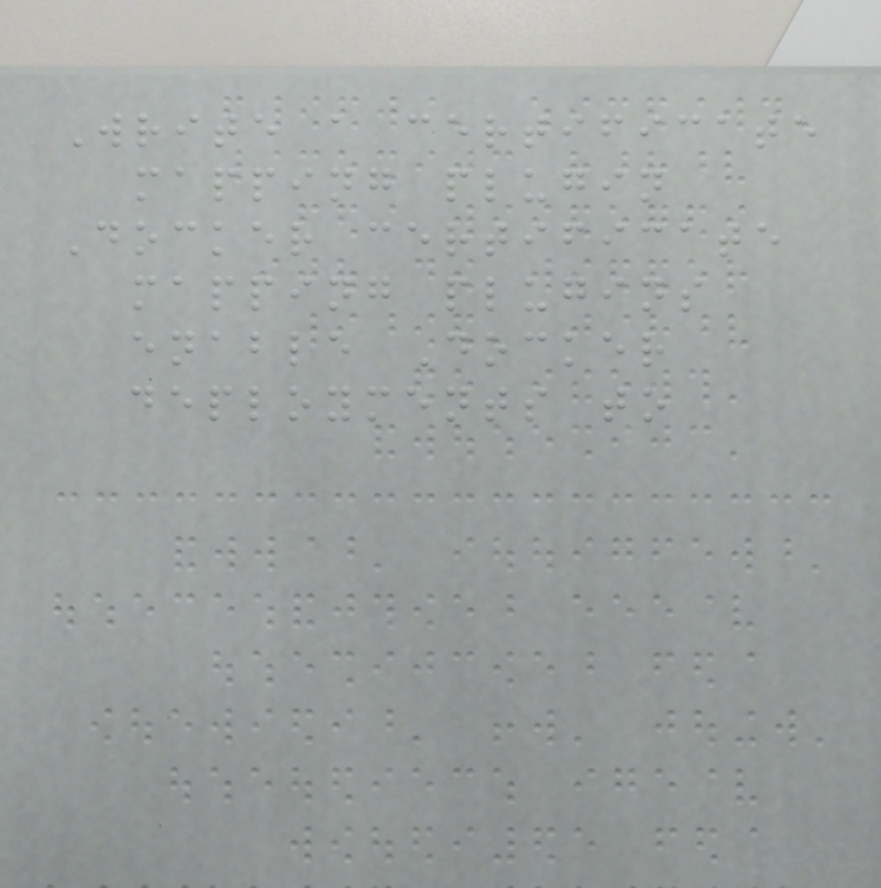Write a certificate
mapping plugin
Docker certificate
mapping plugins
enable Docker
deployments to
